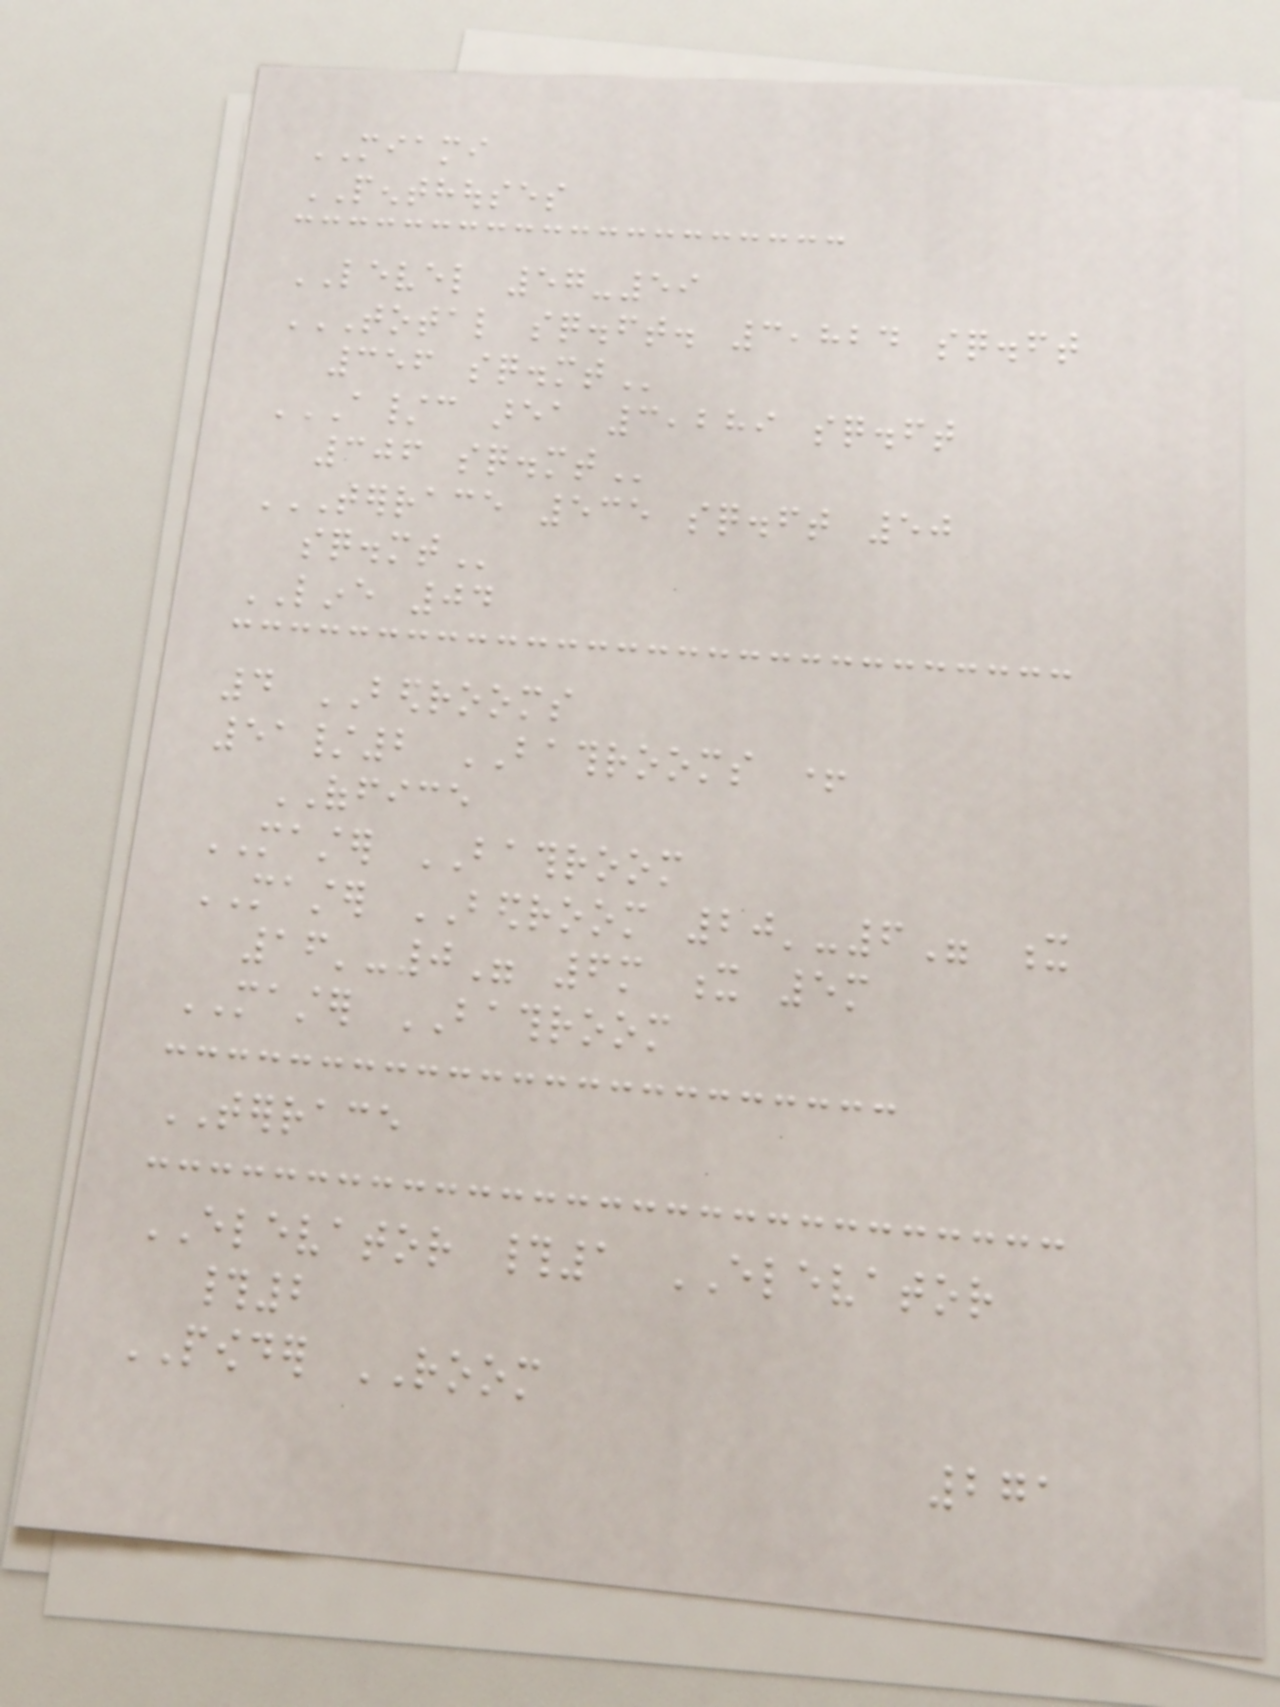MIAMI
PENTHOUSES
LEVEL 57-59
TOTAL SQ.FT. 3,824 SQ.FT
356 SQ.MT
A/C AREA 3,289 SQ.FT
306 SQ.MT
TERRACE 535 SQ.FT 50
SQ.MT
LINE 04
4 BEDROOMS
51/2 BATHROOMS +
OFFICE
MASTER BATHROOM
MASTER BEDROOM 20'-6" x
16'-0" 6m x 5m
MASTER BATHROOM
TERRACE
ELEVATOR #1 ELEVATOR
#2
POWDER ROOM
271
